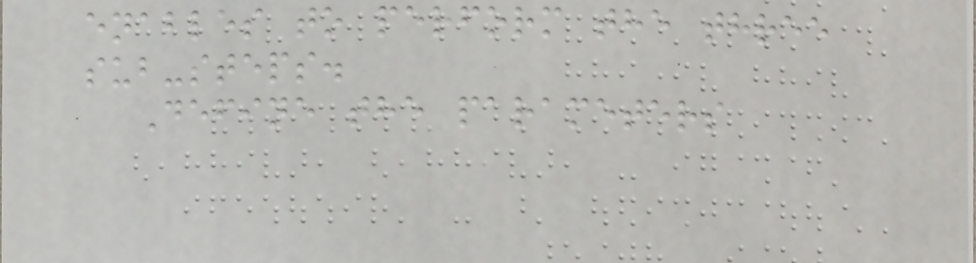enables to perform the three
sub-steps.
Define the parameters
